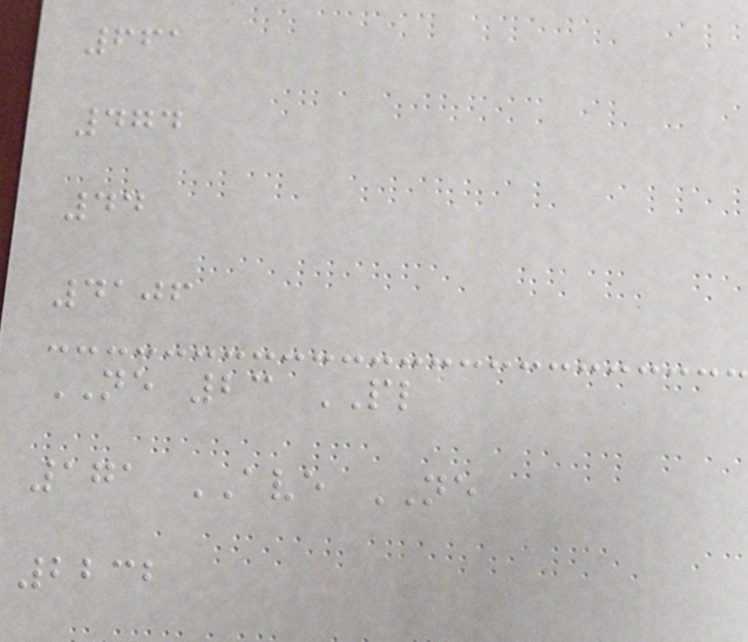661
474
44
4106
NE 23 PL
171 AVE NE
2232
